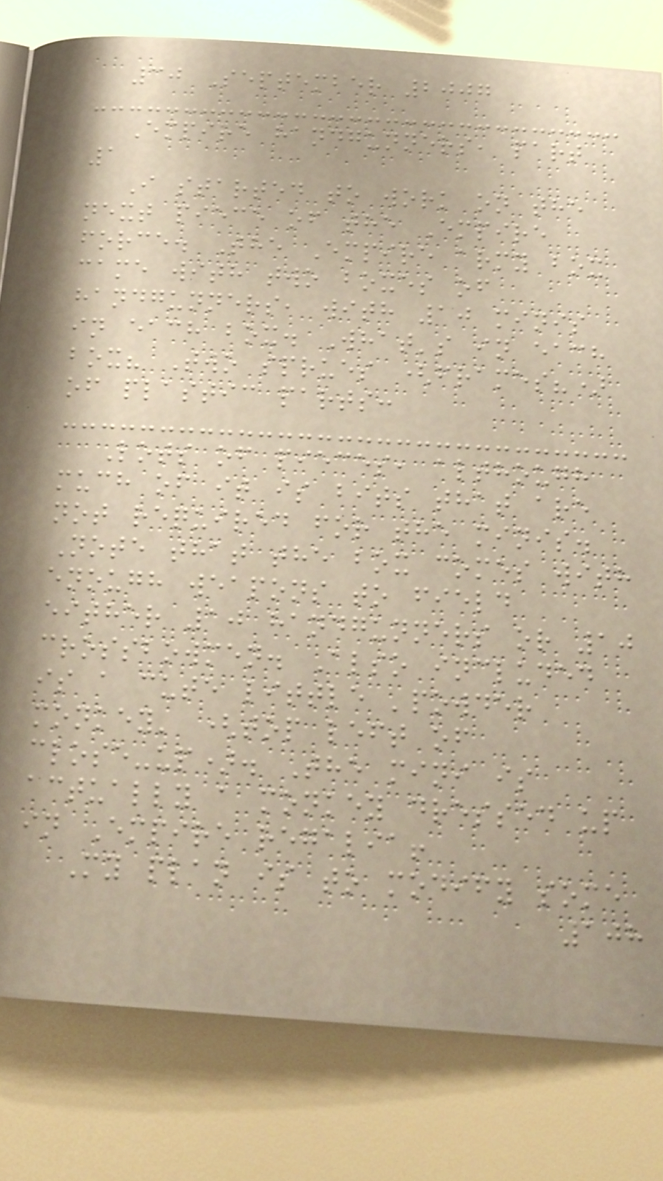30 September 2007
Empire handgunners, part
1
I started to work on the
next piece of the Empire
force. The Empire army box
came with two boxes of
handgunners, with 10 minis
in each box. What's in each
box? Two sprues (frames?)
of plastic parts:
Lots of pieces, although
much of it is bits that are
not required for the minis.
Note that the box comes with
enough weapons to field
either 10 handgunners or 10
crossbowmen. Also included
is a cute little 'powder
monkey' (top left of
close-up). The mini is
actually a monkey dressed up
in Empire regalia!
My plan is to modify some
108
